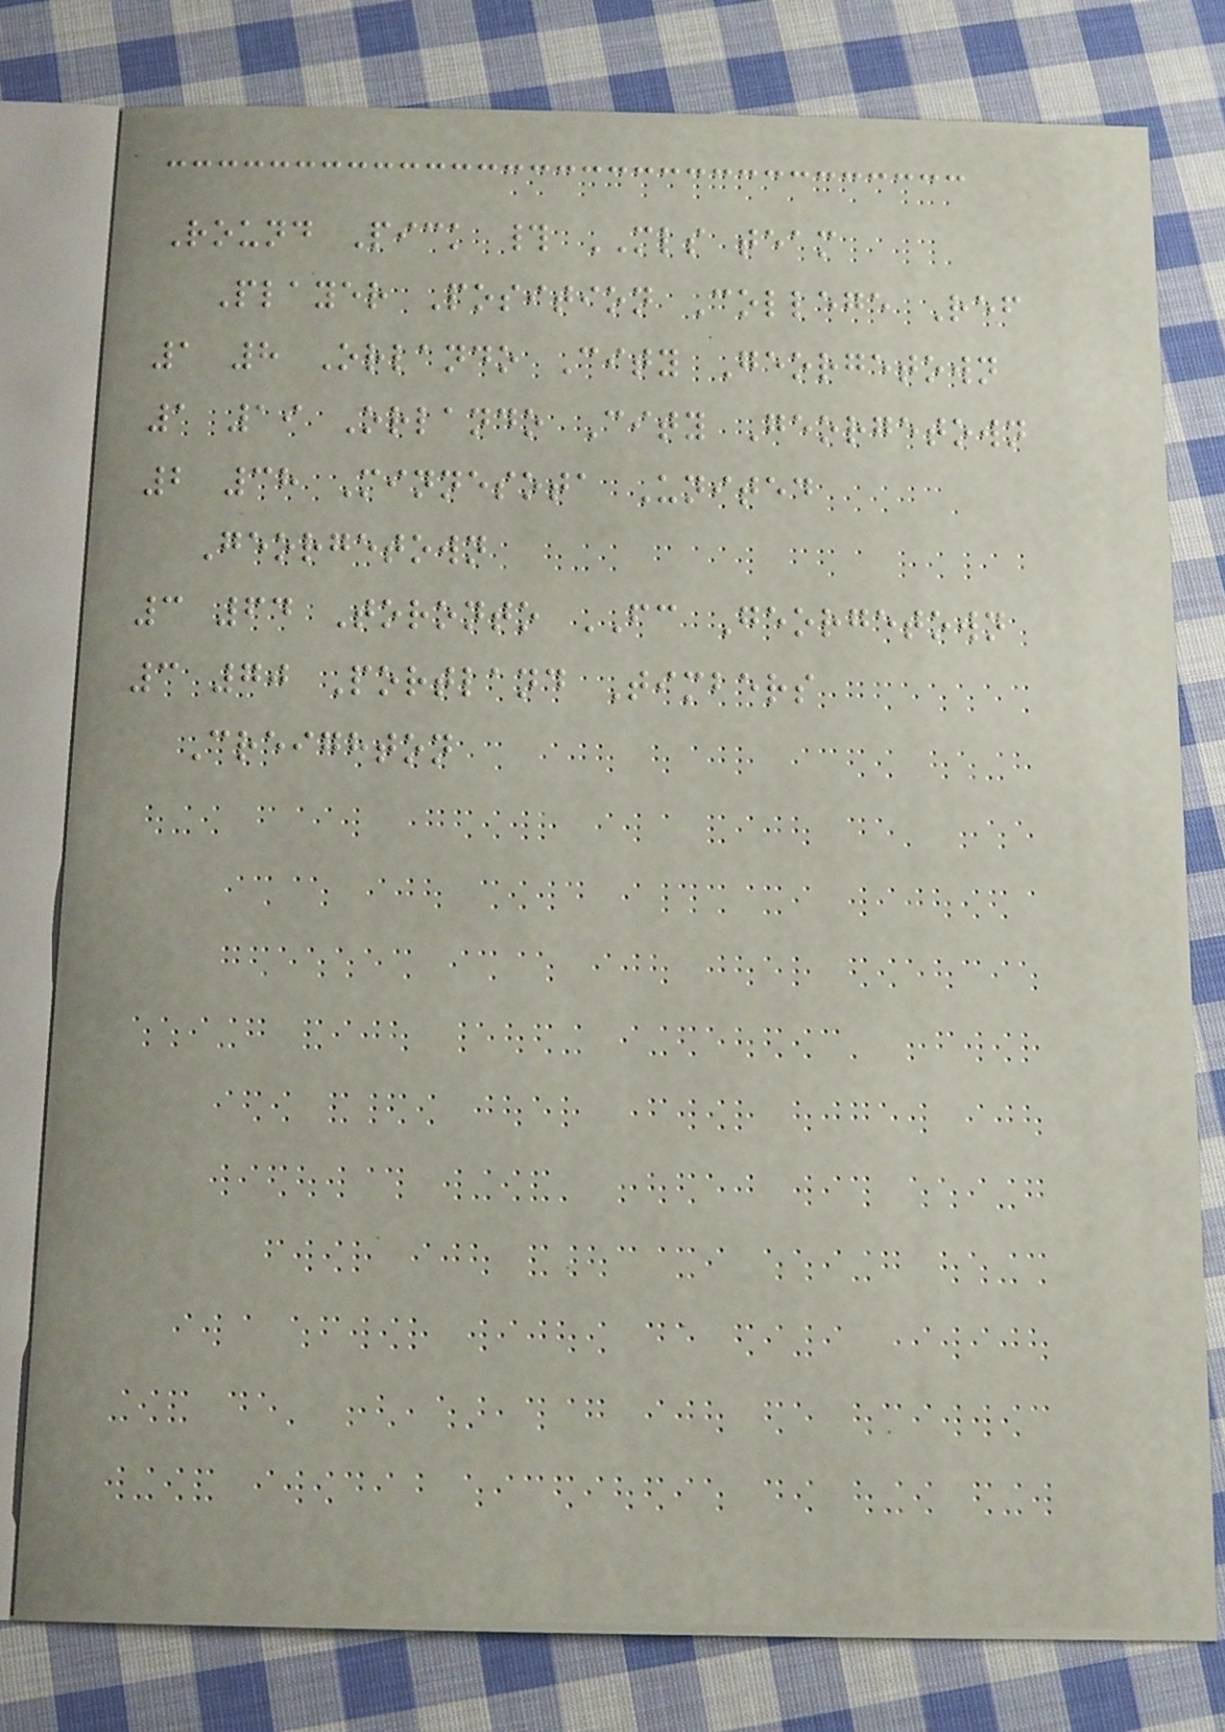Round Pick # MLS team
Player Position College Ref
1 8 Orlando City Georgetown
1 19 Orlando City Georgetown
2 38 Minnesota United
Georgetown
3 64 Toronto FC Georgetown
3 70 Portland Timbers
Creighton
